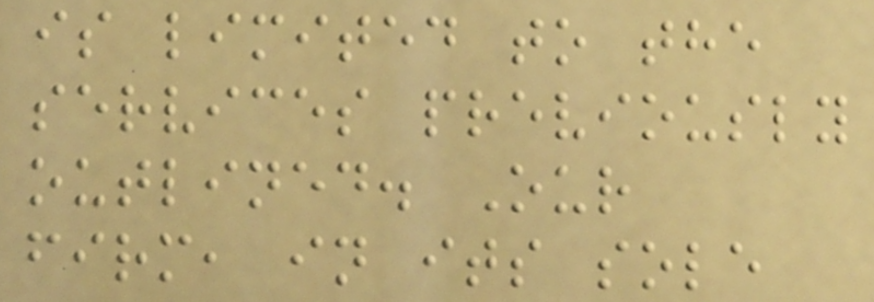is limited to the
services previously
outlined. Our
firm, in its sole
